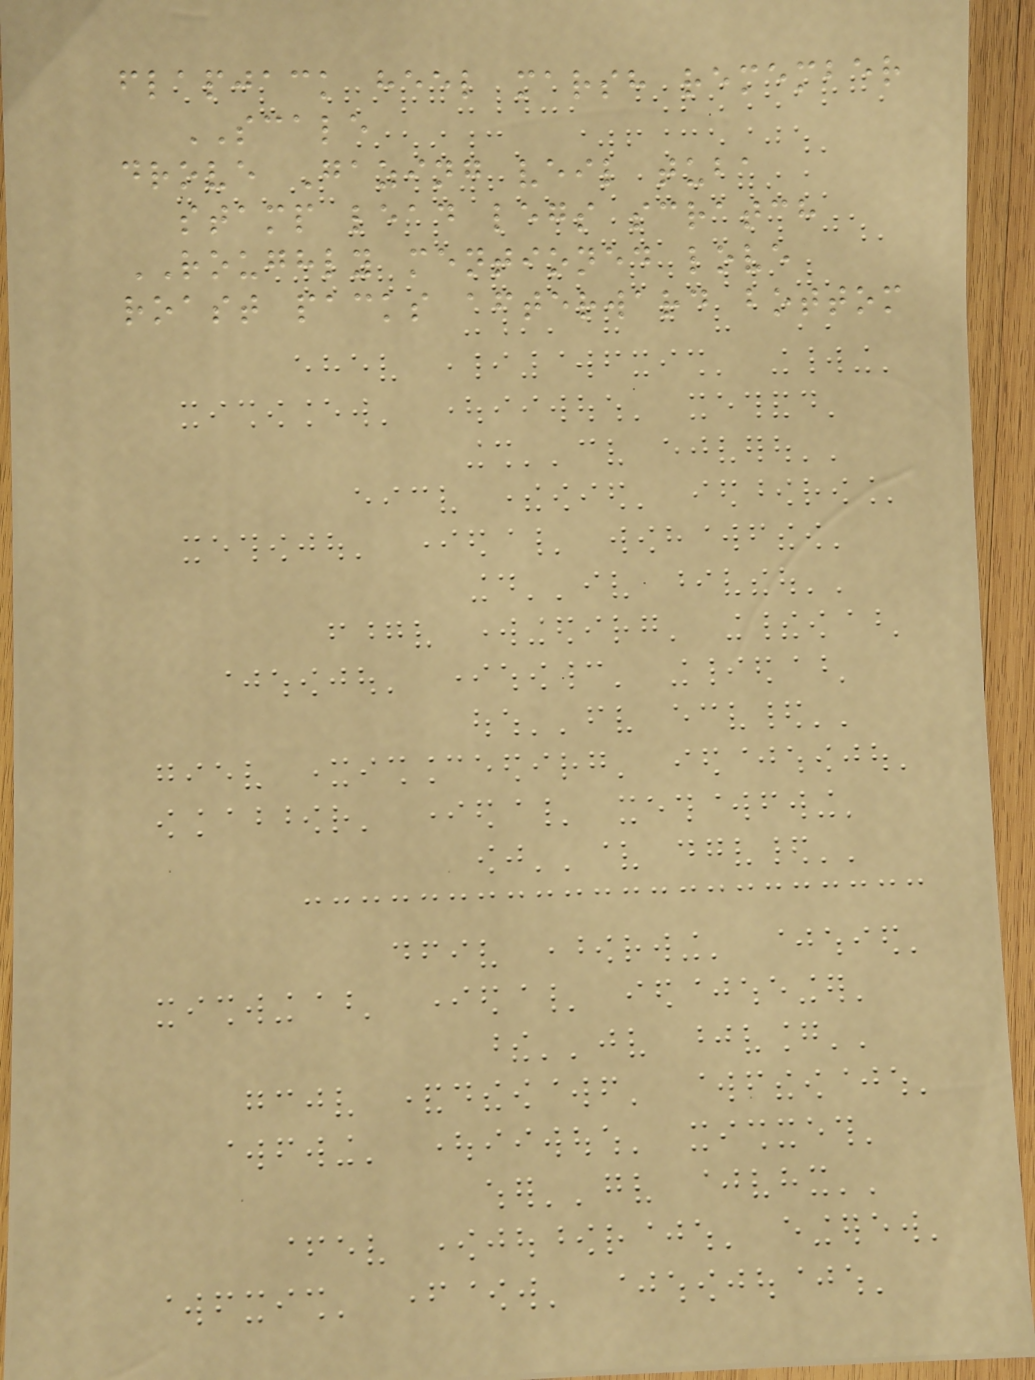flapjack heel marsh remember
SCALE
drove Gazing veil tuba
stamp lead legs scratch
ROUGHLY mentioned love
roast packs afterward bottom
